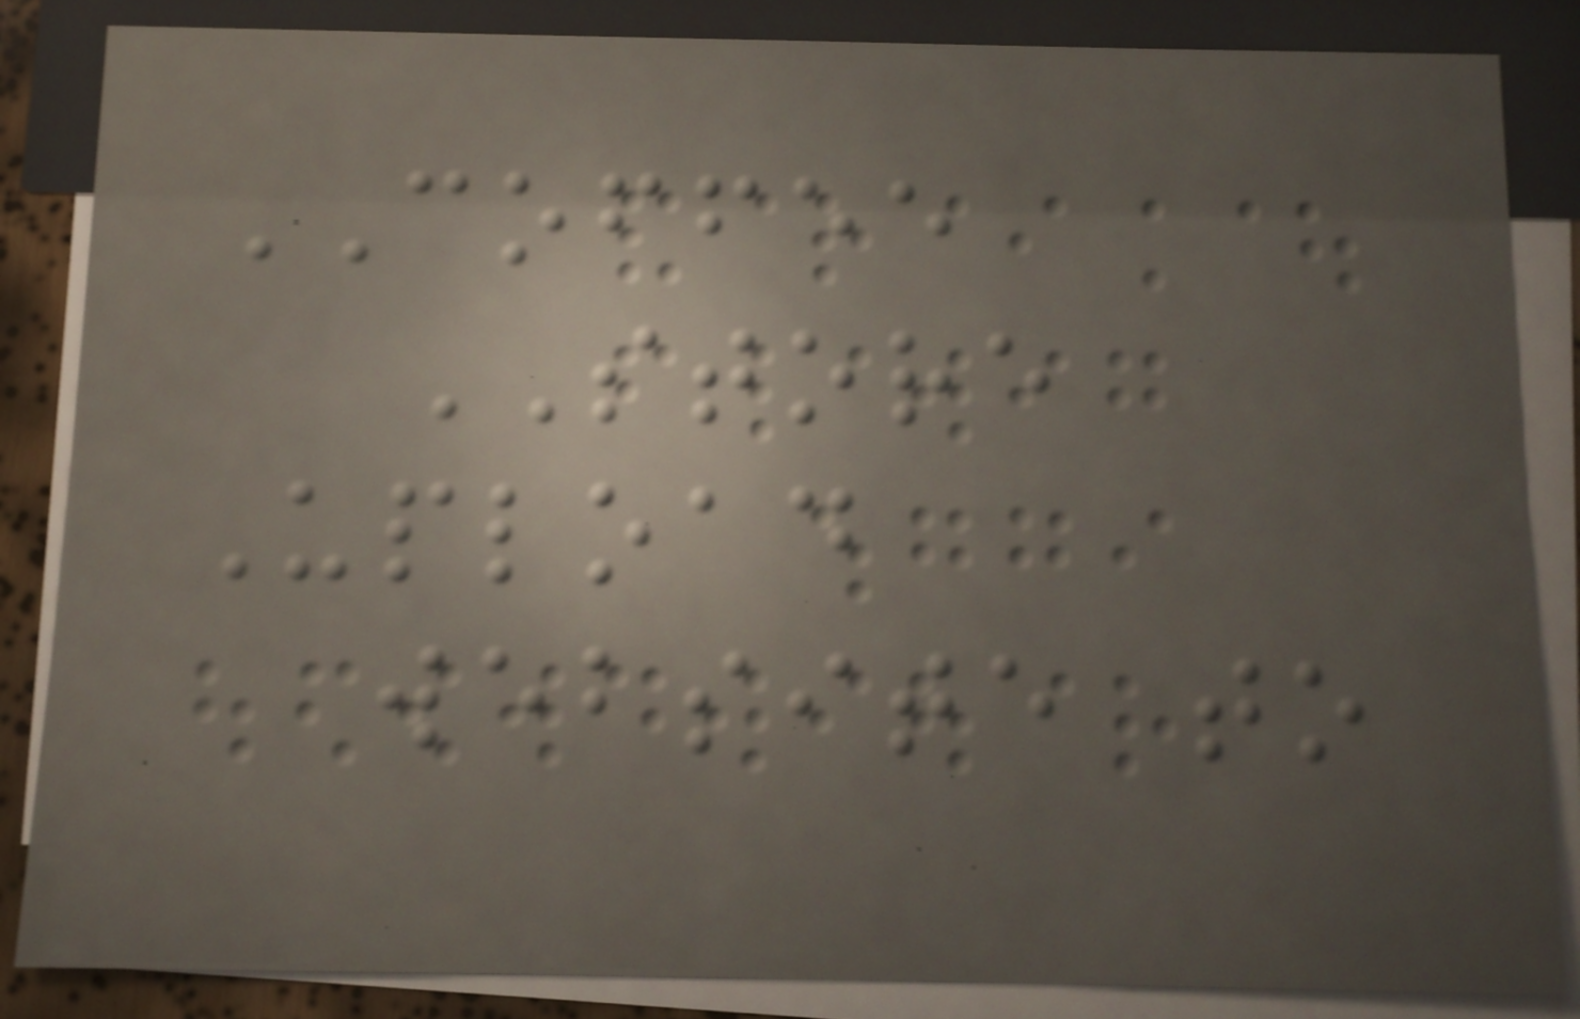COFFEE
STORE
Upload
website to
